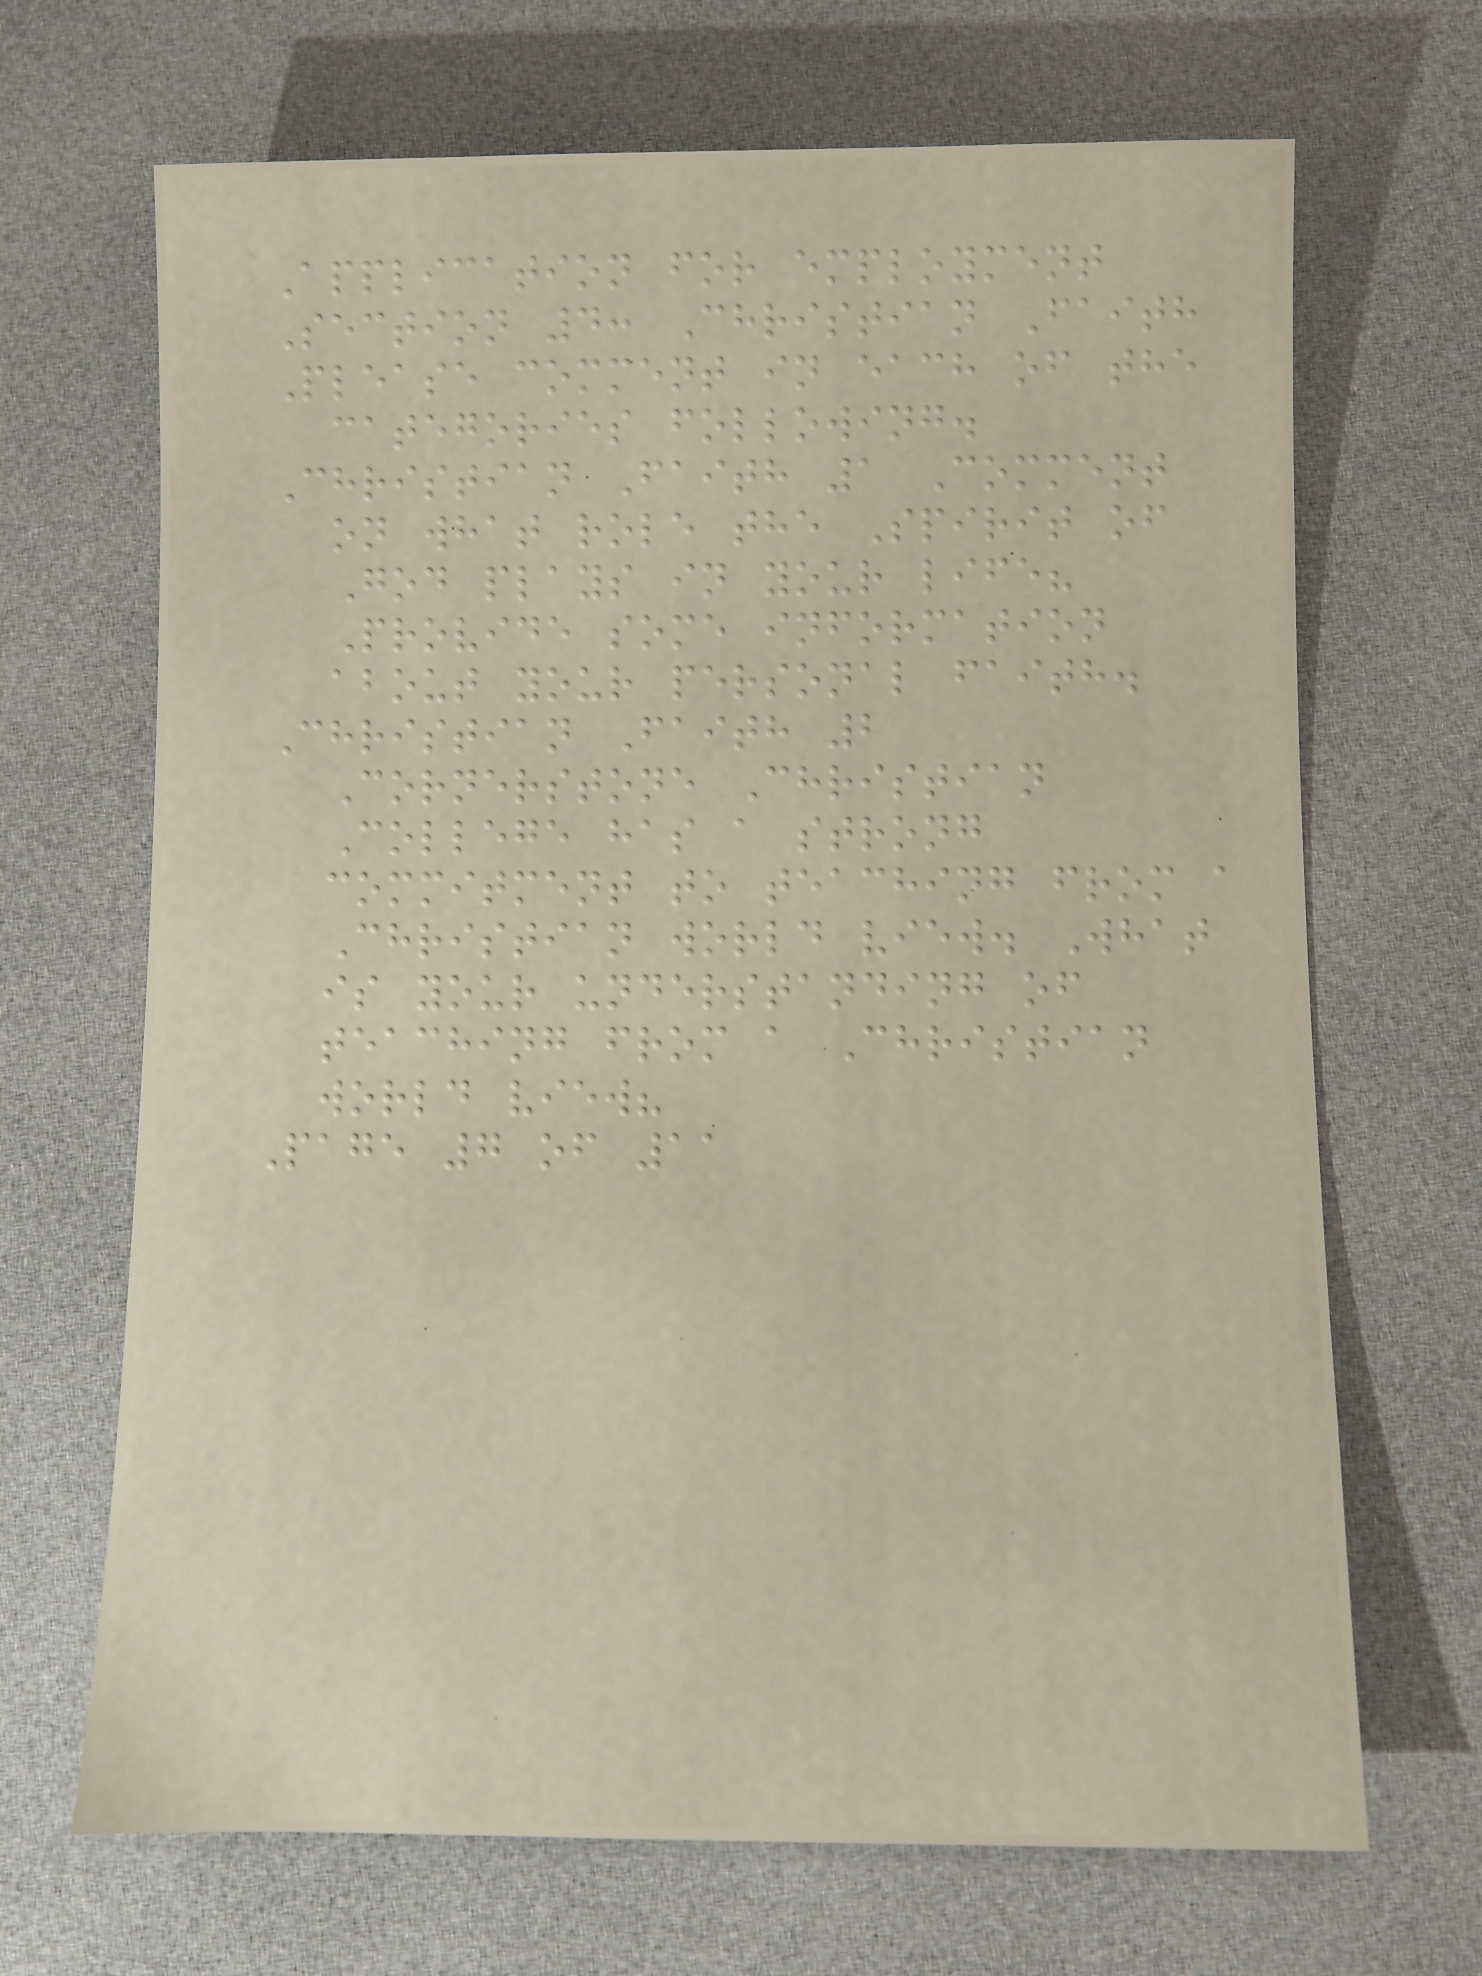Application for employment
Section 4: Christian Faith
Please comment in each of the
categories following.
Christian Faith 1 Comment
on what role the Spirit of
God plays in your life?
Provide some information
about your personal faith.
Christian Faith 2
Cornerstone Christian
College has a strong
commitment to teaching from a
Christian world view. What
is your understanding of
teaching from a Christian
world view?
Page 7 of 11
